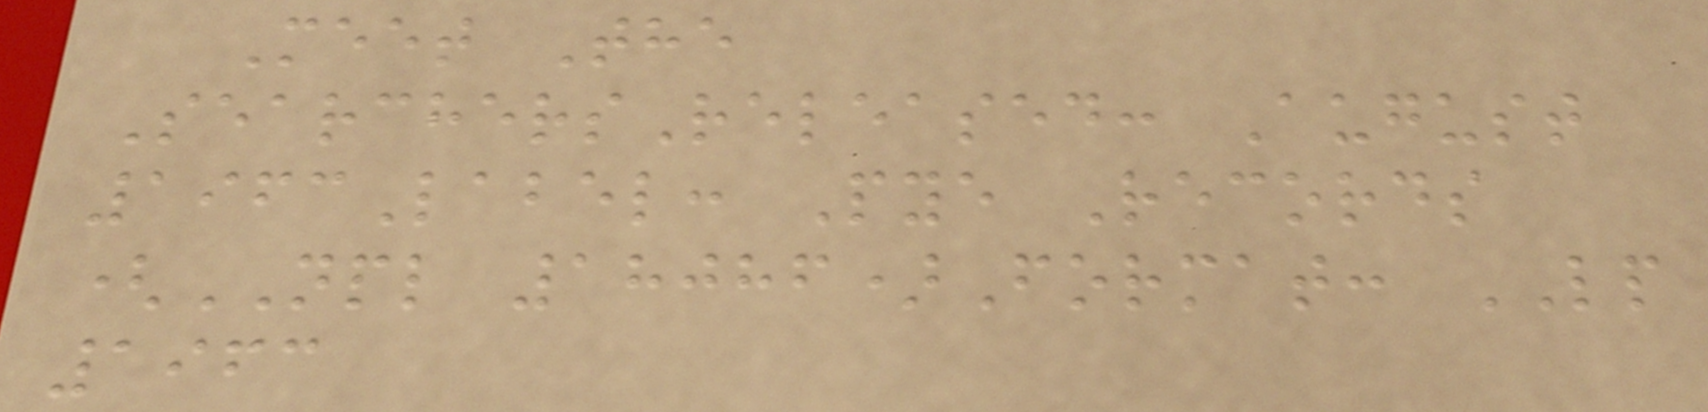Meet The
SearchersReleased: August
1963Label: Pye Records
(NPL 18086)Format: LP
1963
